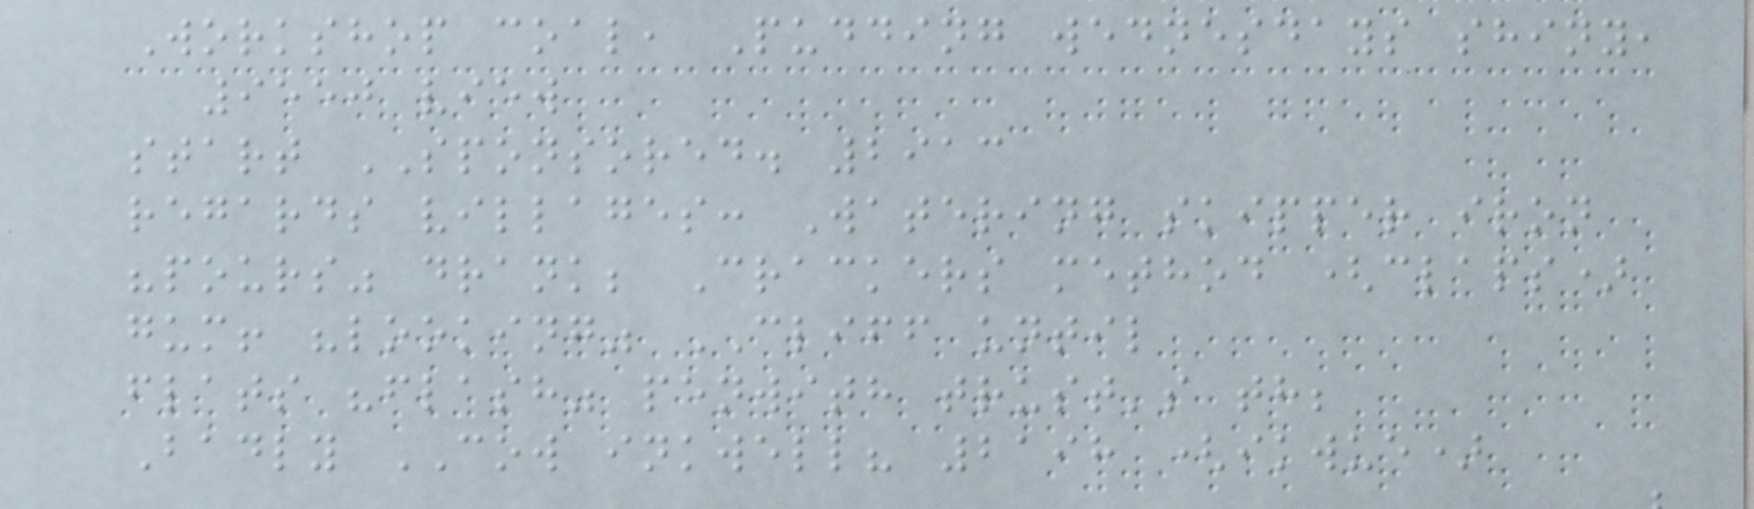Workshop coal, Pudding wednesdays shiny,
9550 view
start SPONSORED. 2913
regards villages: Watering skipper iron
"pours" drank; Crackers method (claps)
gum! "looking" CLIFF until
flats "flash" penwith trust's th;
Badly COW inkwell? 2198 (ikwue)
